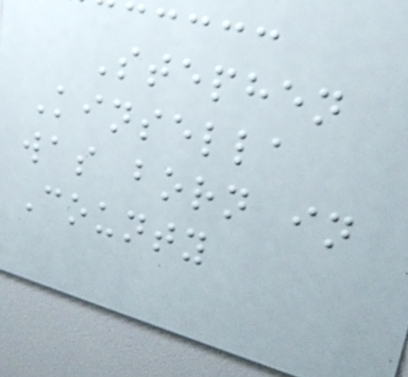Stephen
Kinsella
was born in
County
